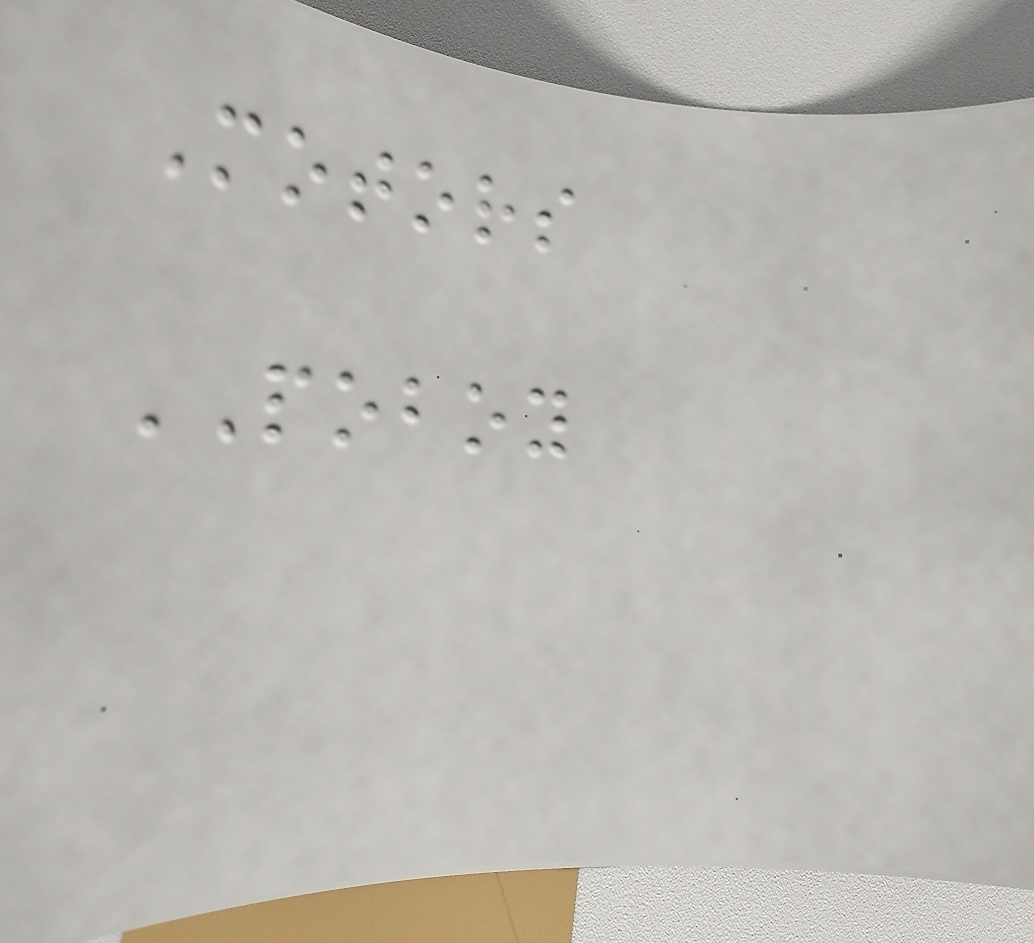Motors
POBOY
